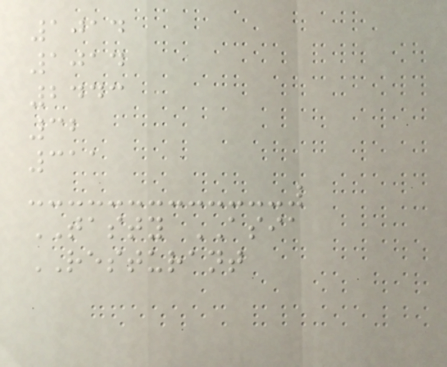1014
1014
2443
32
311
TASTY ASIA
RESTURANT
